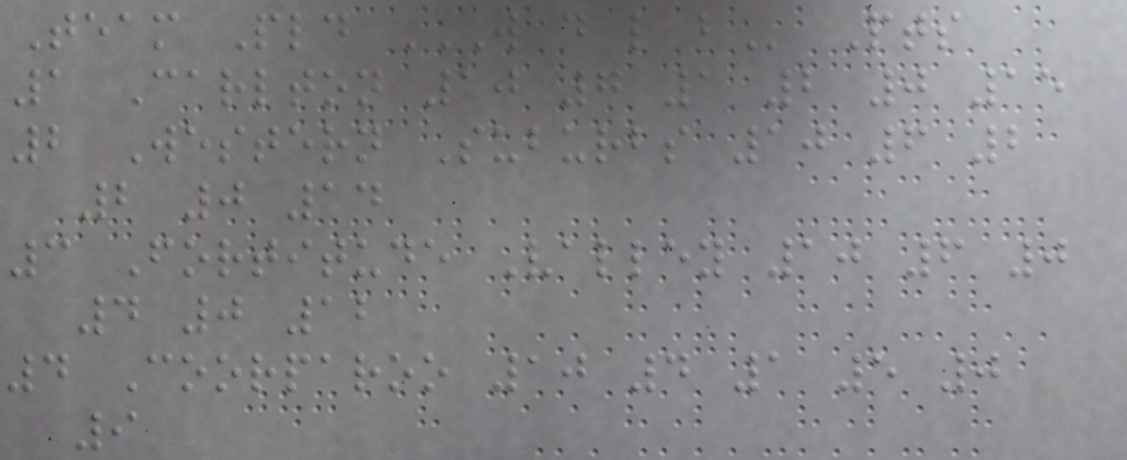Team Pld W D L B Pts
1 Carlton 10 7 1 2 0 15
2 Western Suburbs 10 6 2
2 0 14
3 Fortitude Valley 10 6 0
4 0 12
4 Coorparoo 10 4 1 5 0
9
